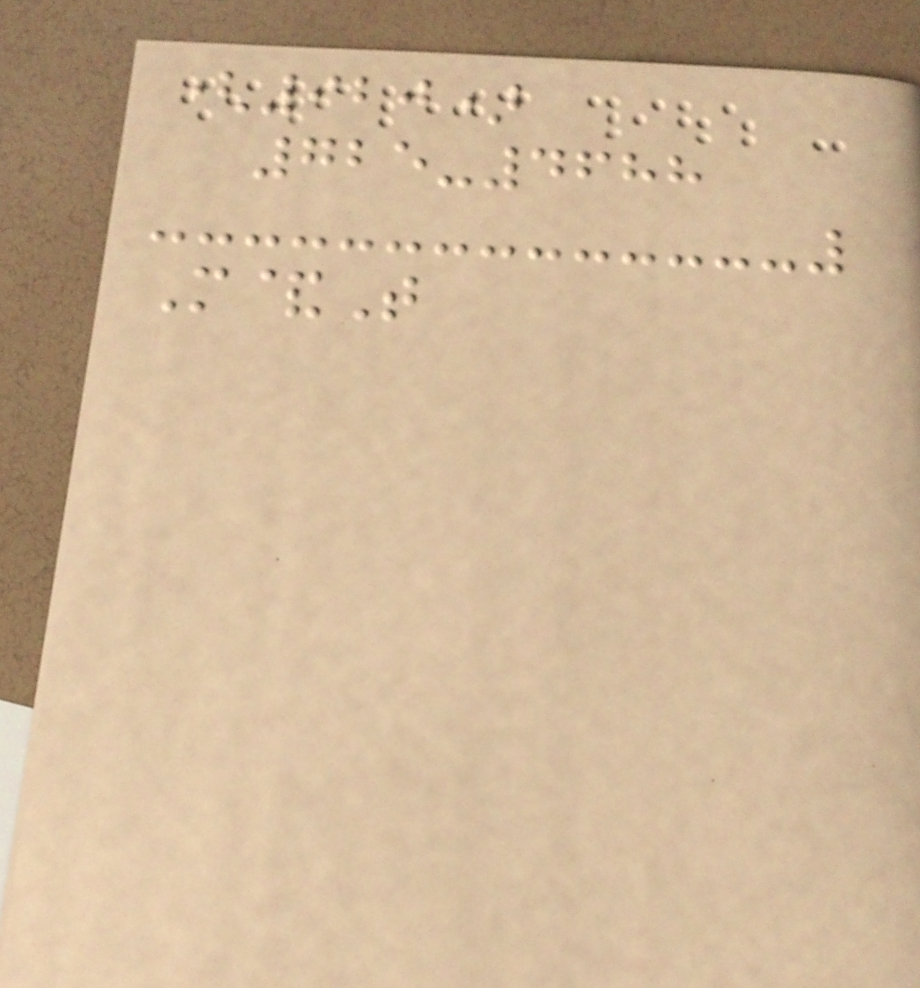(920)
725-4688
M&T
